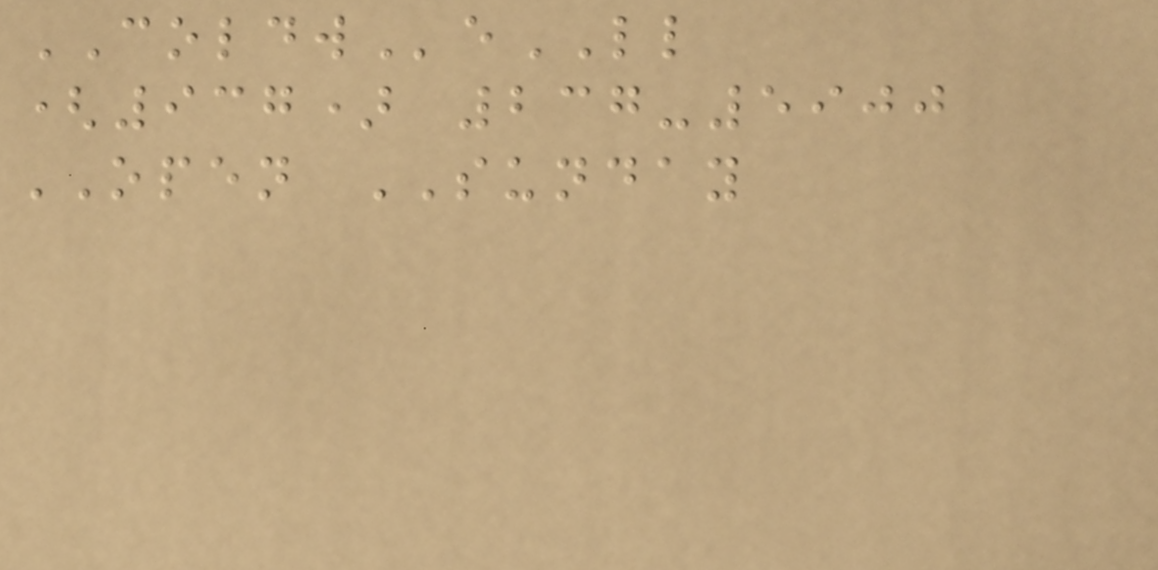COLDWeLL
(937) 237-5900
OPEN SUNDAY
